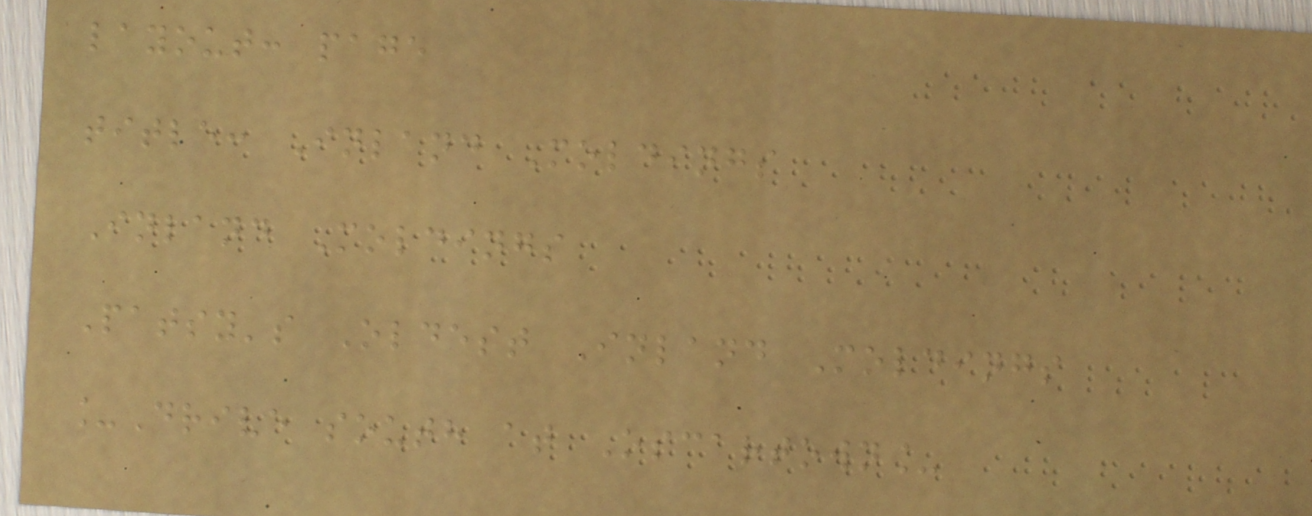layout: page
title: Inland Moldings
Inland Moldings
Patsy's Oldest Inland Moldings
_Drive south at Oscartown_
